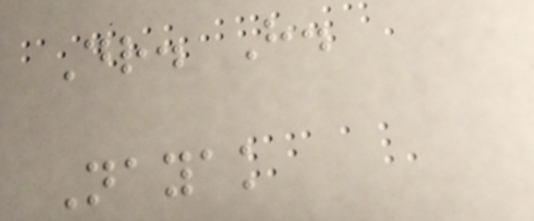Dr. H.
Nayak
